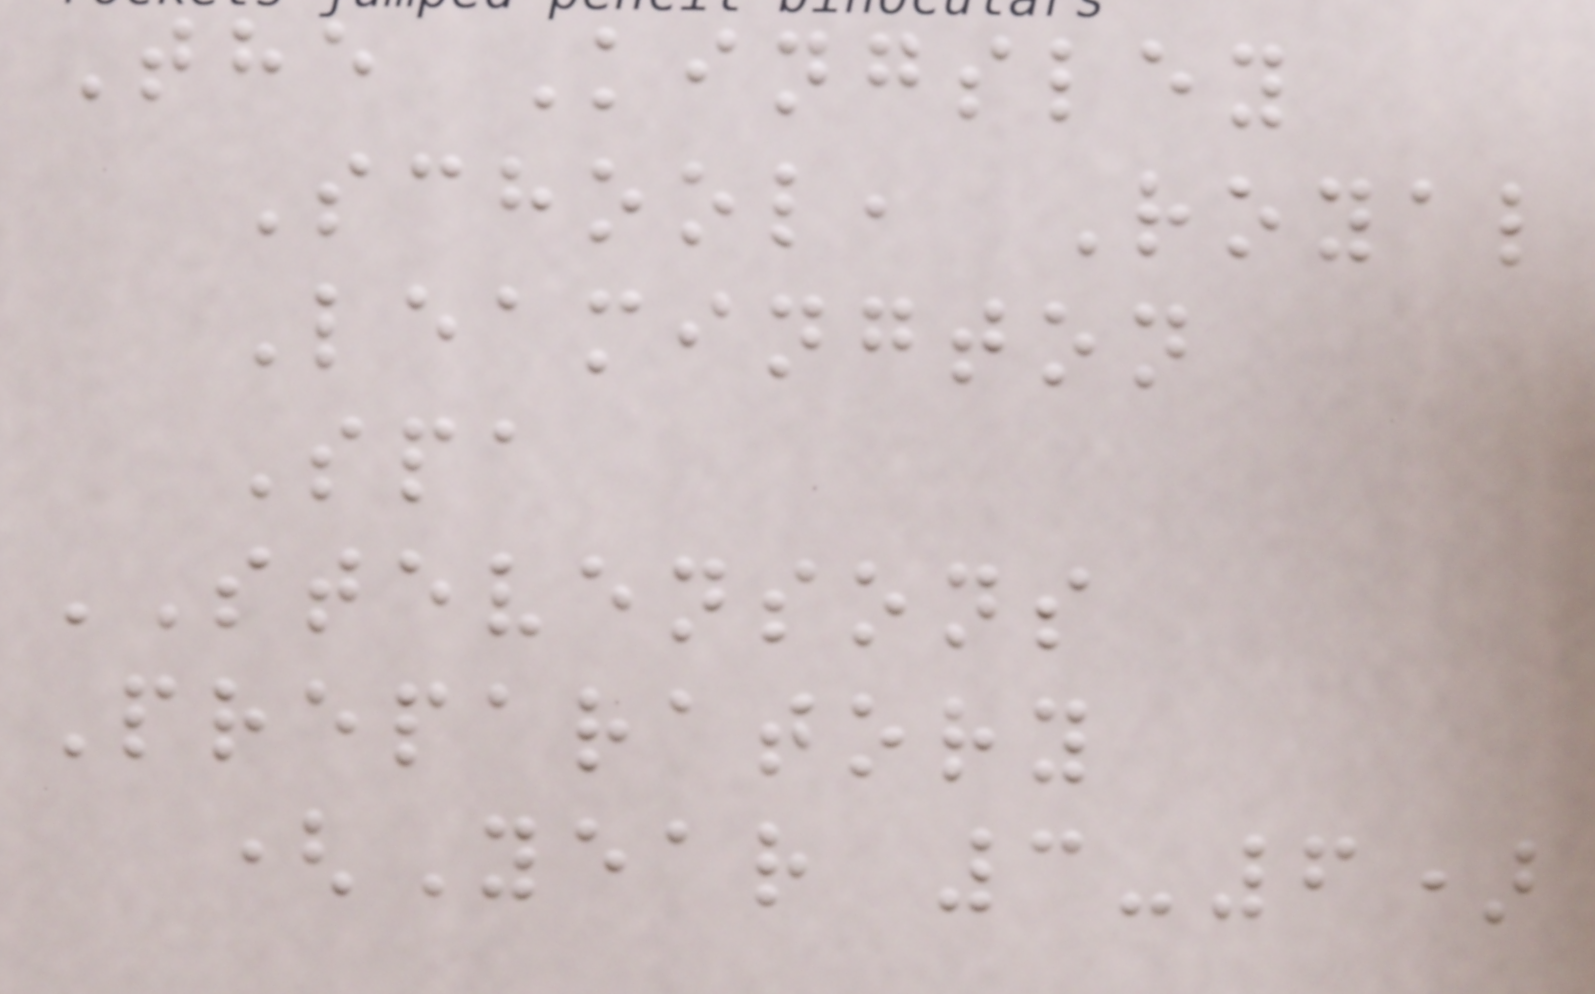The Kingsley
School, Royal
Leamington
Spa
STEVENSONS
Preparatory
(Year 3-6)
